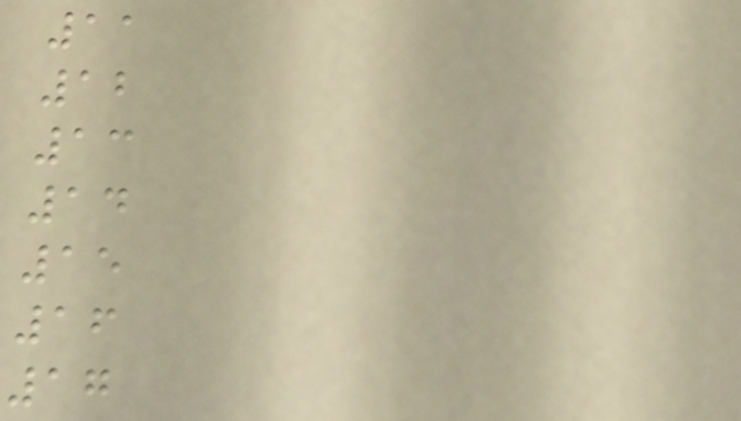11
12
13
14
15
16
17
